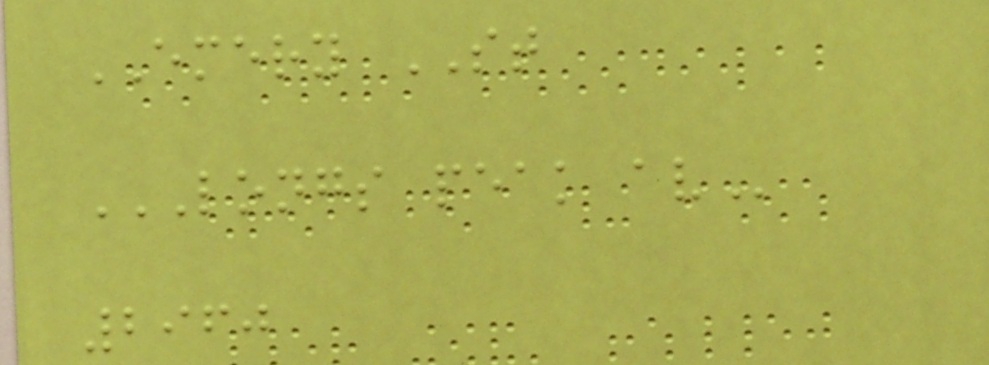EMERY ST
LONGS PEAK AV
2960
